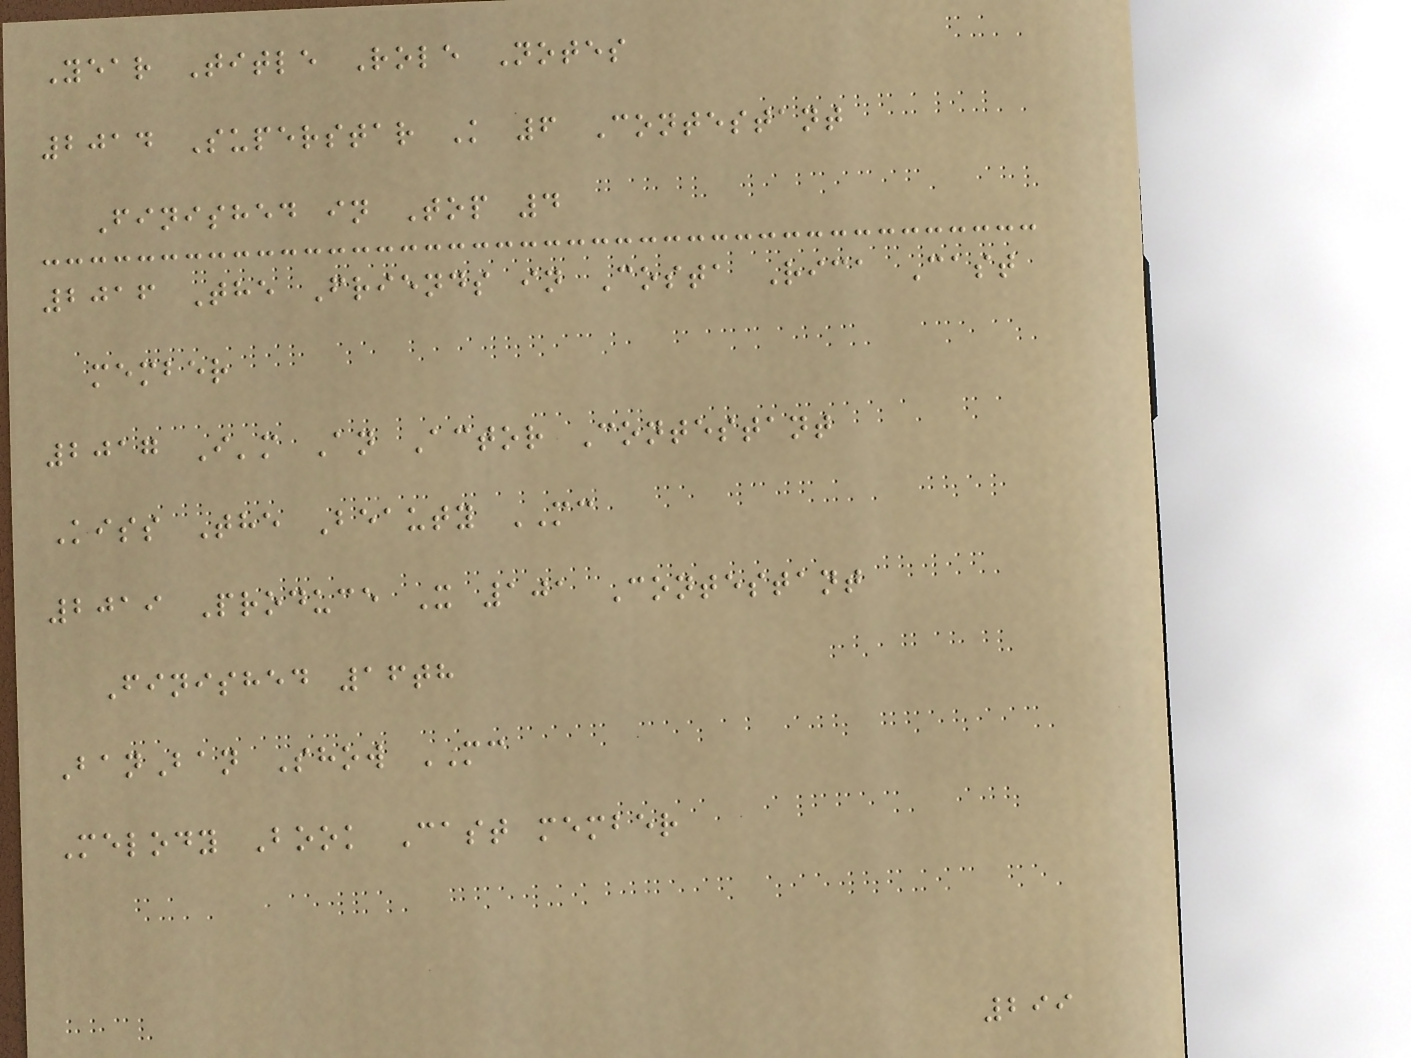Year Title Role Notes
2014 Superstar K 6 Contestant
Finished in Top 4
2016 The Friends in Costa Rica Cast
member
2017 I'm An Actor Contestant
Kiss The Beauty MC
2019 Produce X 101 Contestant
Finished 16th
BanBan Show MC
Melody Book Cast member
299
